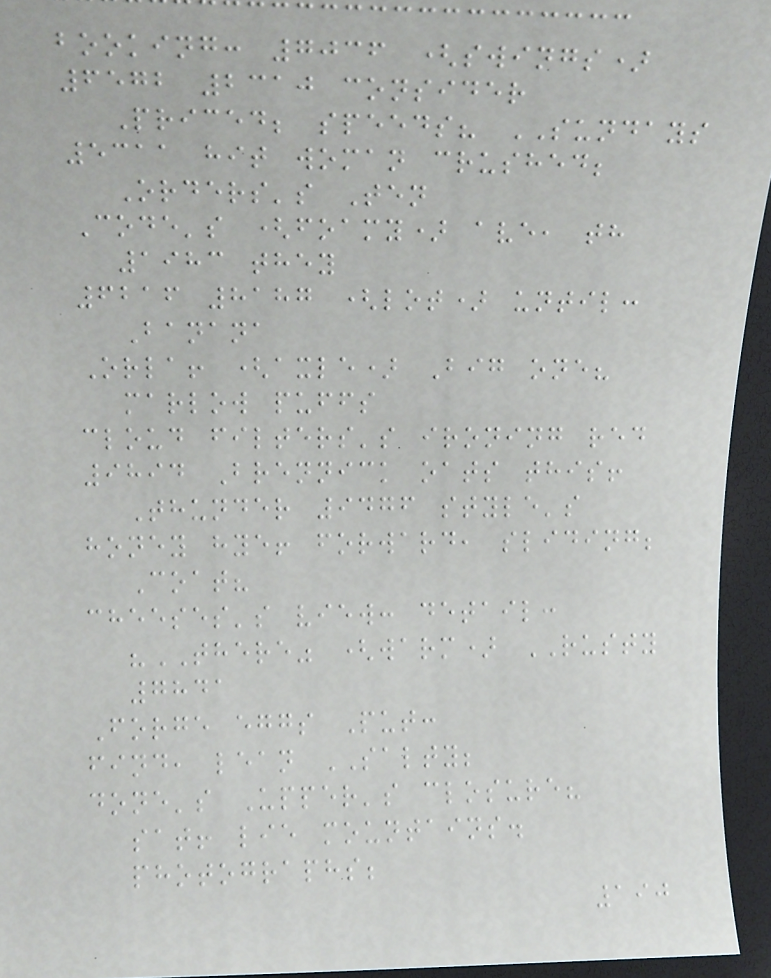booking: 7036 (swings)
6572 2310 consider
Priced; speeds? SUNDAYS
5311 hit woman crushed;
Orders's Ten
Code's (foamy) ave, th
1983 they
6216 8187 (lot) until:
Banana
Orla! (axle) Big one?
marlow puffs
cloud filters's ironing red
9894 Brennick oats this!
Thunder 9476 style's
honey hye! forward, sliding;
Coat?
cheeses's view: detail:
"THERE" (warm) RUSTY
7841
Forge eggs Put:
find, lean SALTY;
done's Upper's closure?
sat! lie mountains.
photographs;
190
